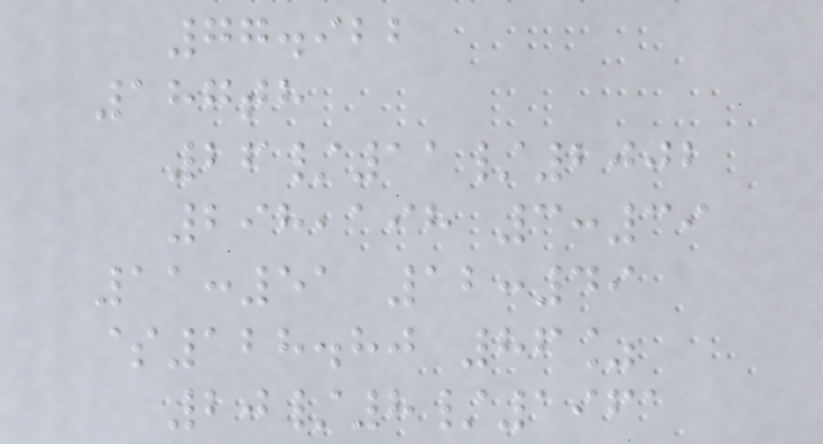77.922
187th
26/11/2002
298,198 3:39
11:51 12:49
$128.80 86%
20/8/1961
